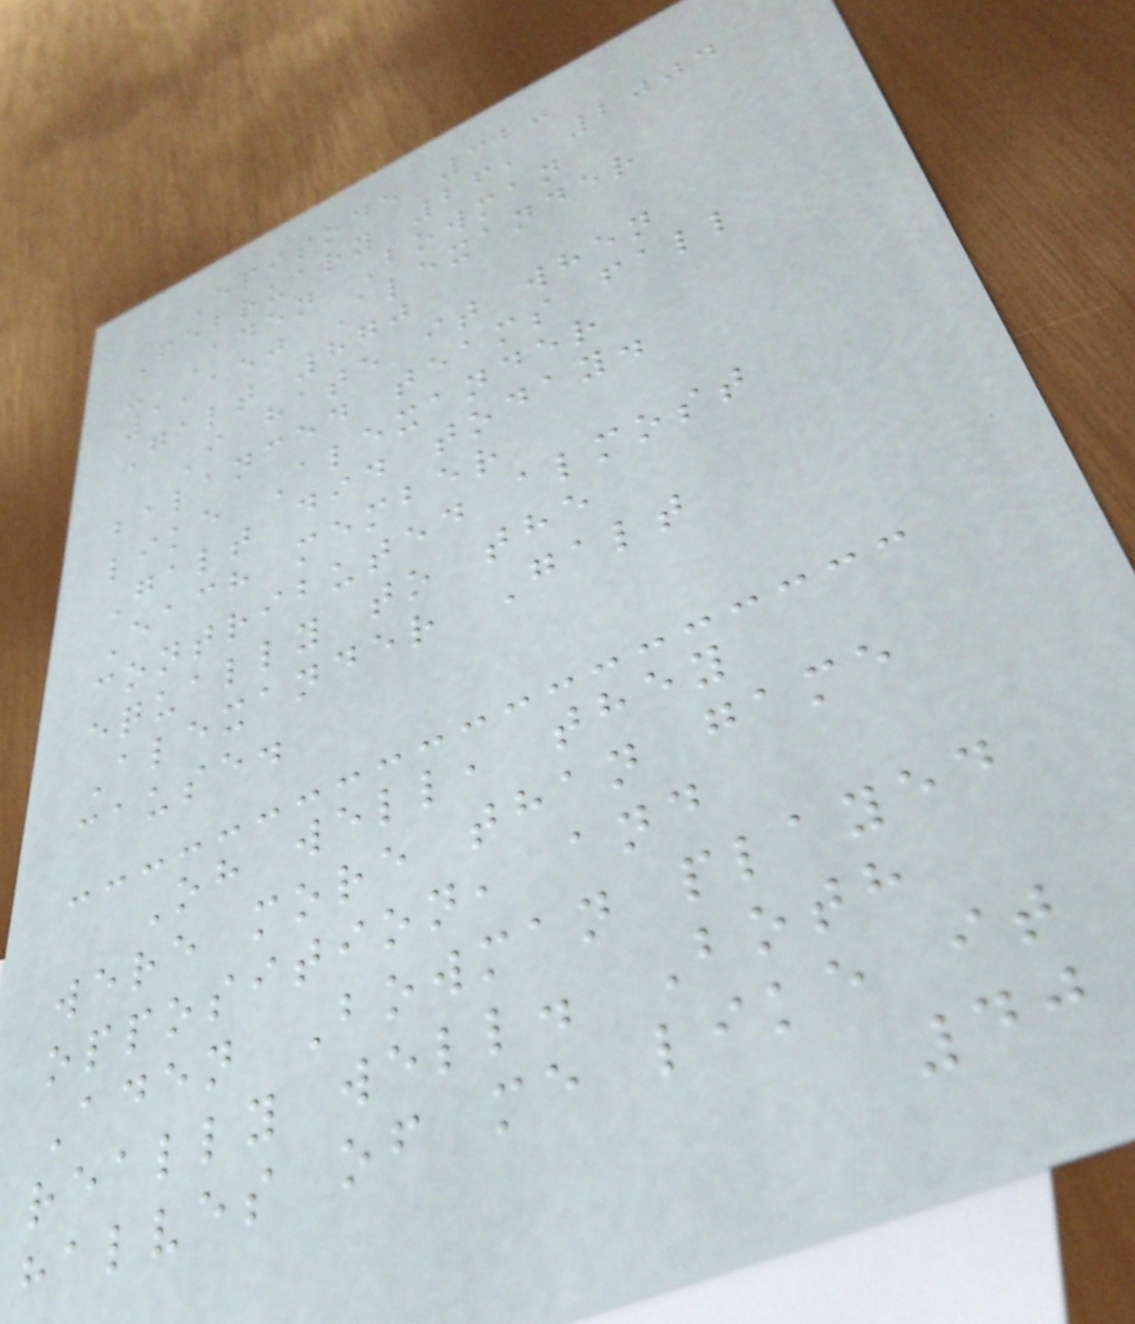Episode 32:
February 26, 2004
- Aden Bowman
1,150 Alexander
Galt 870
I hate it when
balanced teams fall
like Alexander
Galt did today.
Each member
contributed almost
equally to the
Alexander Galt
cause.
Oh well, they
were more than game
opposition, and
Aden Bowman played
really well. Both
halves of me like it
40
